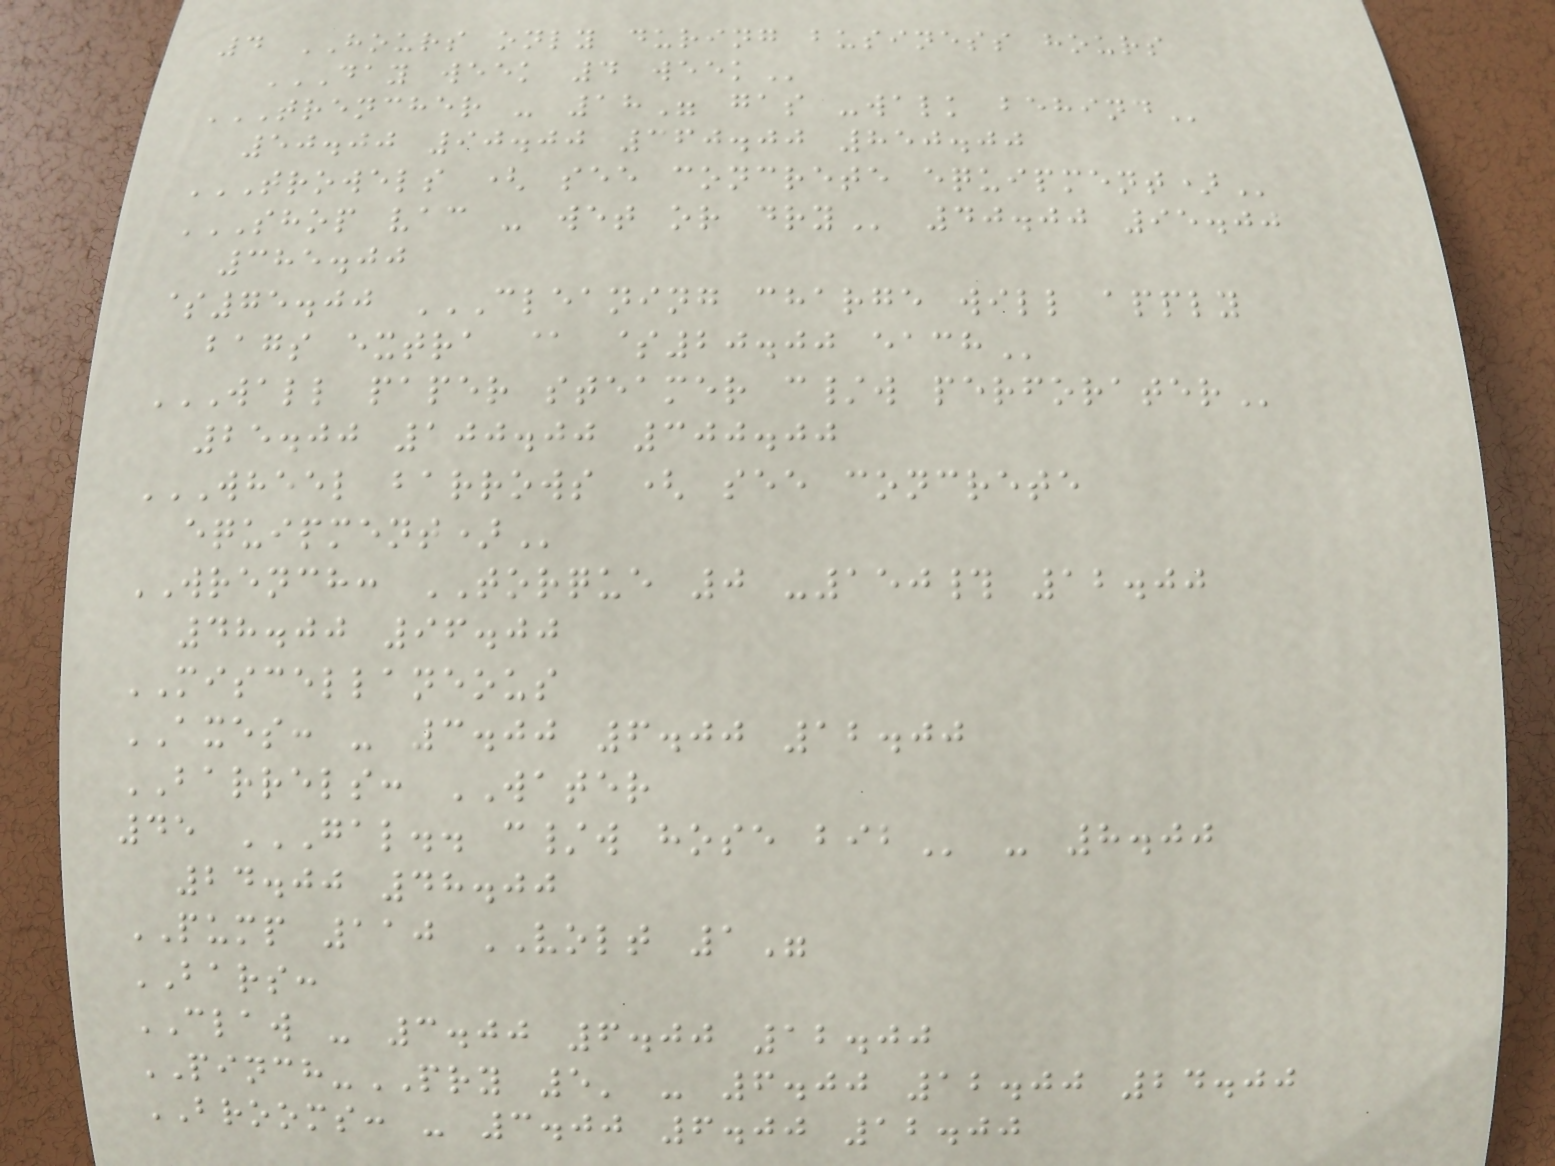4 HOURS only during business hours
DAY WEEK 4 WEEK
TRENCHER - 18" GAS -WALK BEHIND
50.00 90.00 360.00 850.00
TROWELS ( SEE CONCRETE EQUIPMENT)
SHOP VAC - WET OR DRY 40.00 95.00
385.00
$75.00 CLEANING CHARGE WILL APPLY
BAGS EXTRA @ $20.00 EACH
WALL PAPER STEAMER C/W PERFORATER
25.00 100.00 300.00
WHEEL BARROWS ( SEE CONCRETE
EQUIPMENT)
WRENCH: TORQUE 0 -150# 12.00
48.00 96.00
MISCELLANEOUS
AXES: - 3.00 6.00 12.00
BARRELS: WATER
45 GAL.. C/W HOSE BIB - 8.00
24.00 48.00
PUMP 110 VOLT 1"
BARS:
CLAW - 3.00 6.00 12.00
PINCH-PRY 5' - 6.00 12.00 24.00
BROOMS: - 3.00 6.00 12.00
